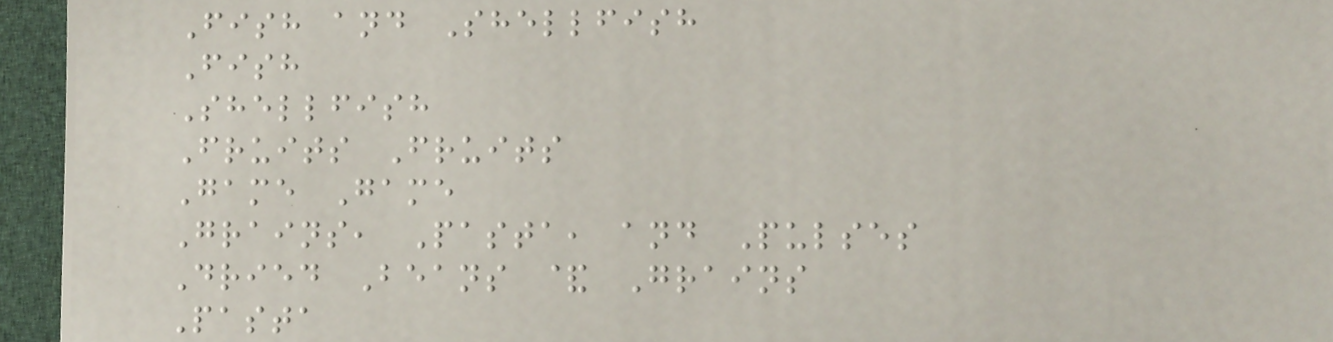Fish and Shellfish
Fish
Shellfish
Fruits Fruits
Game Game
Grains, Pasta, and Pulses
Dried Beans & Grains
Pasta
